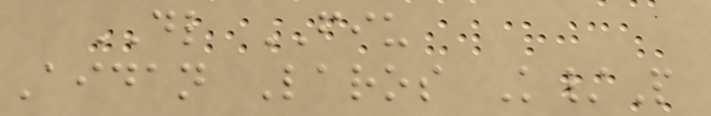DL FIU
Aidan Laros K/P
